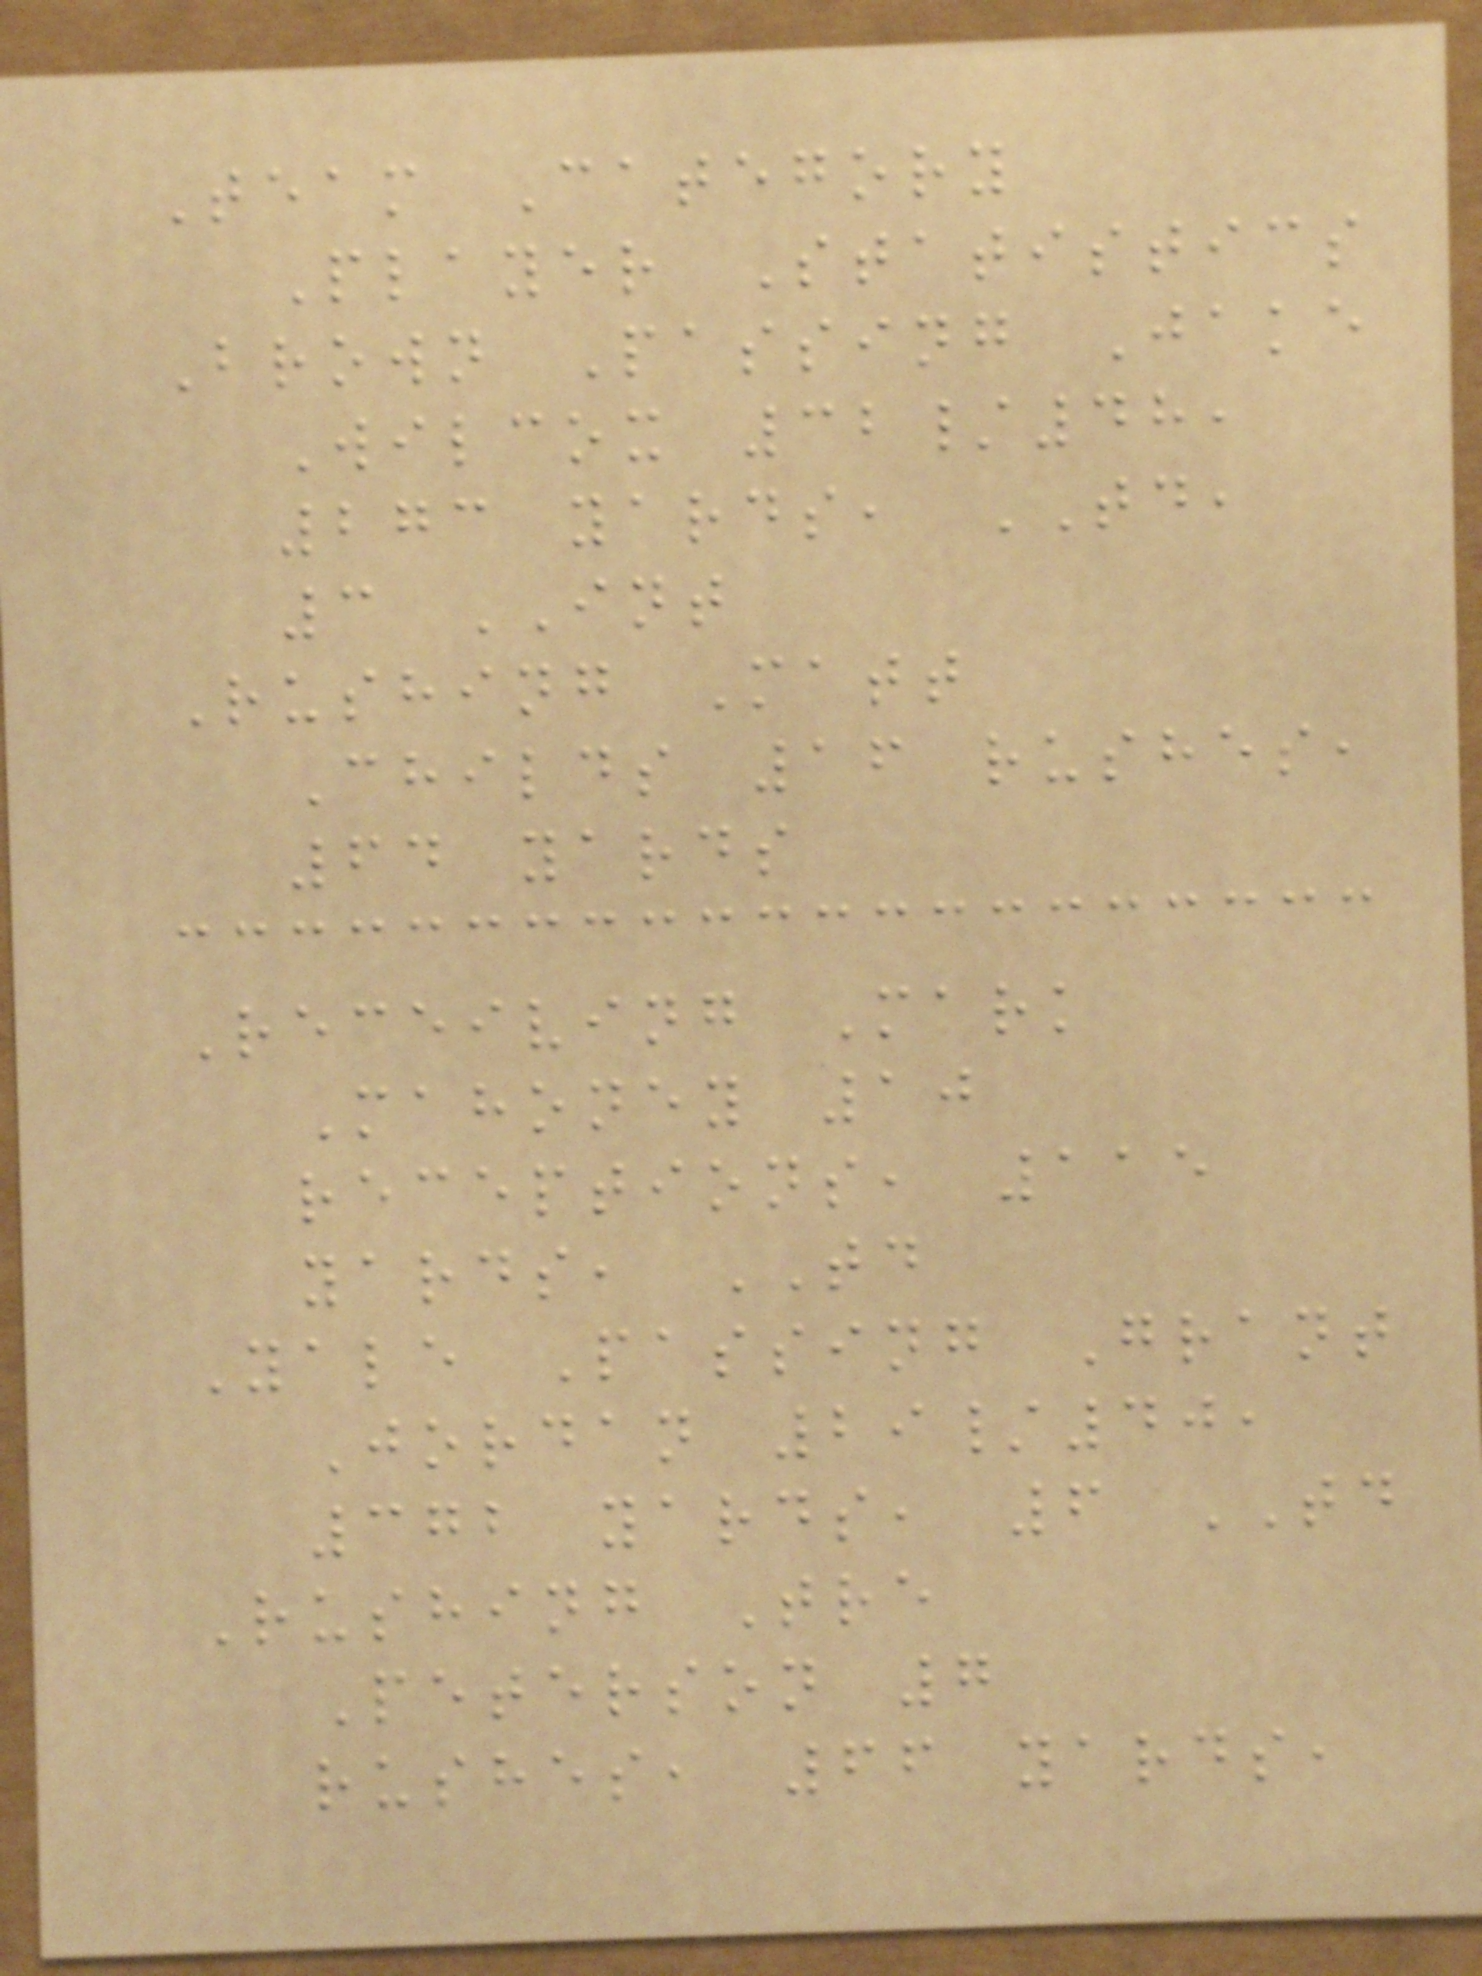Team Category
Player Statistics
Brown Passing Jake
Wilcox 32/48,
273 yards, TD,
3 INT
Rushing Matt
Childs 16 rushes,
64 yards
Receiving Mark
Mahoney 10
receptions, 115
yards, TD
Yale Passing Grant
Jordan 29/40,
372 yards, 6 TD
Rushing Tre
Peterson 7
rushes, 66 yards,
